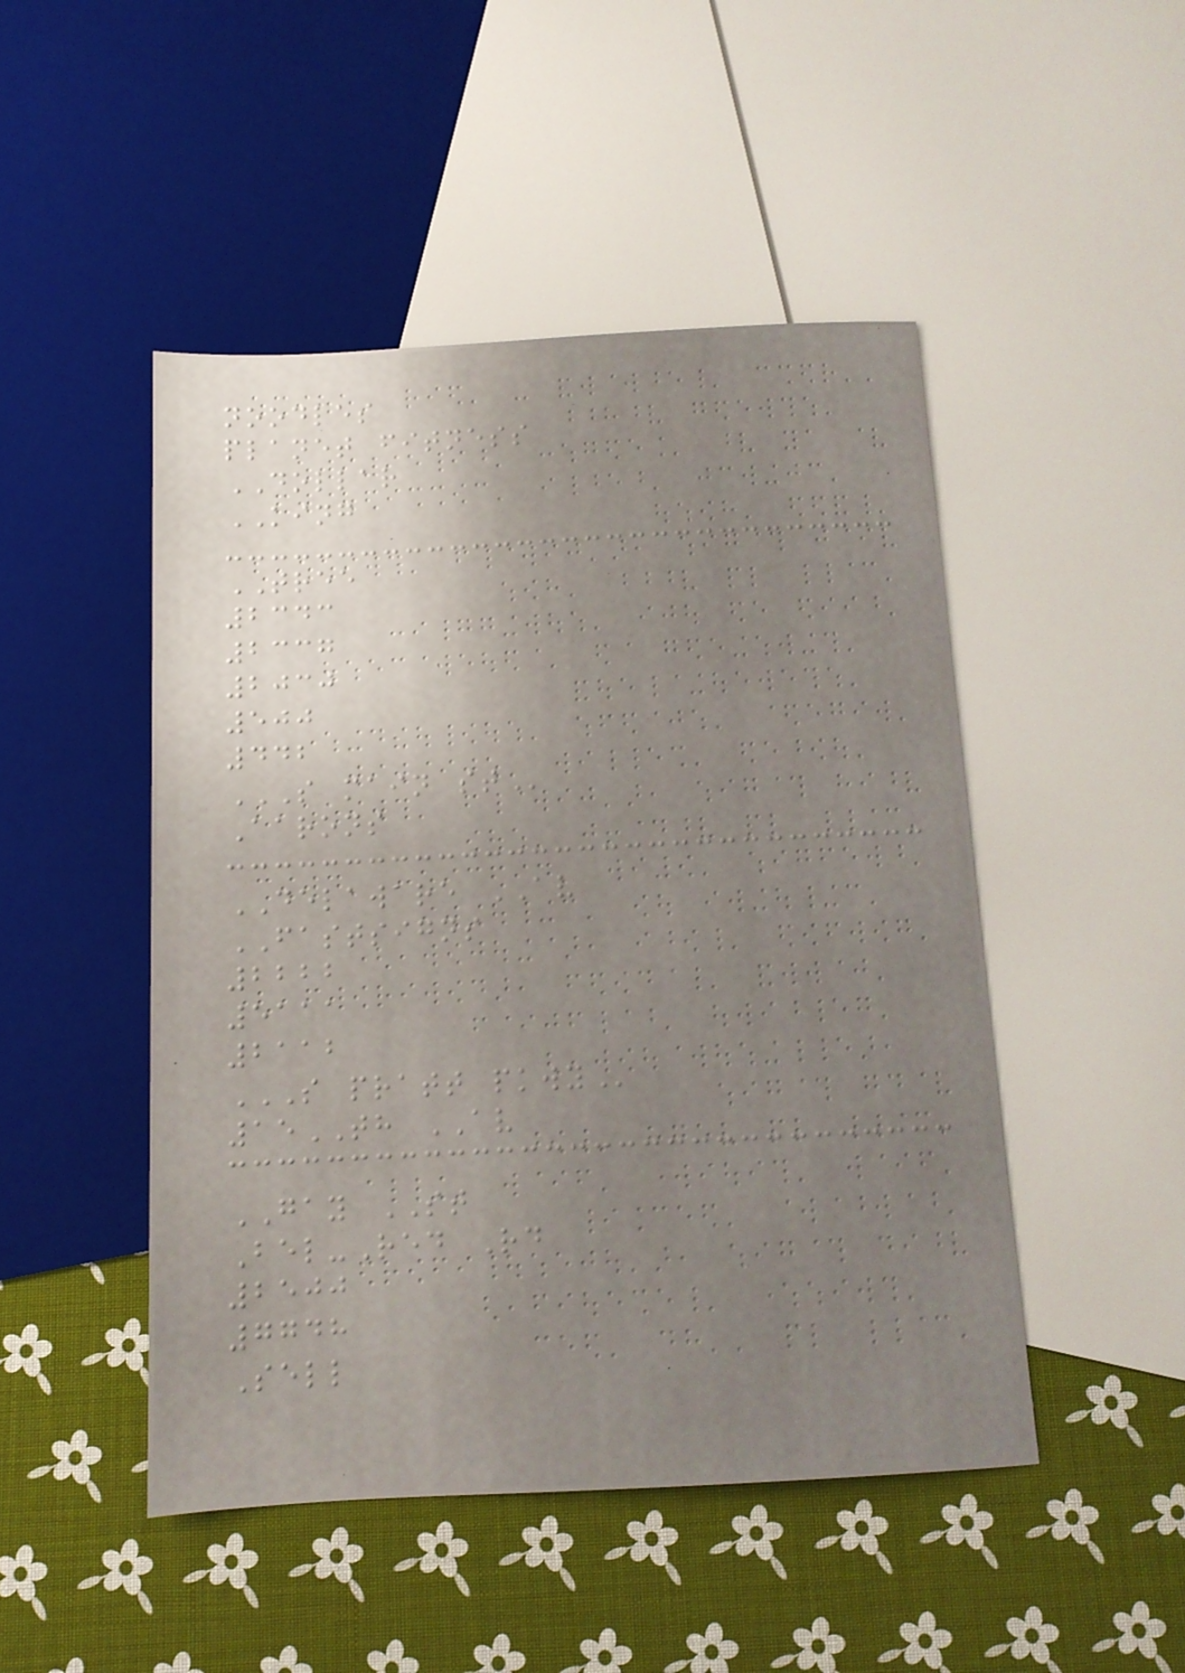noodles
planet fitness
DOLLAR
KING
TREE
2343
2337
2030
500
442
S MAIN ST
Aarons
DELAWARE AV
FASTSIGNS
2222
5111
2112
S PRATT PKWY
15TH AV
GAY ST
Bel-Red Rd
2500
7748
Sell
